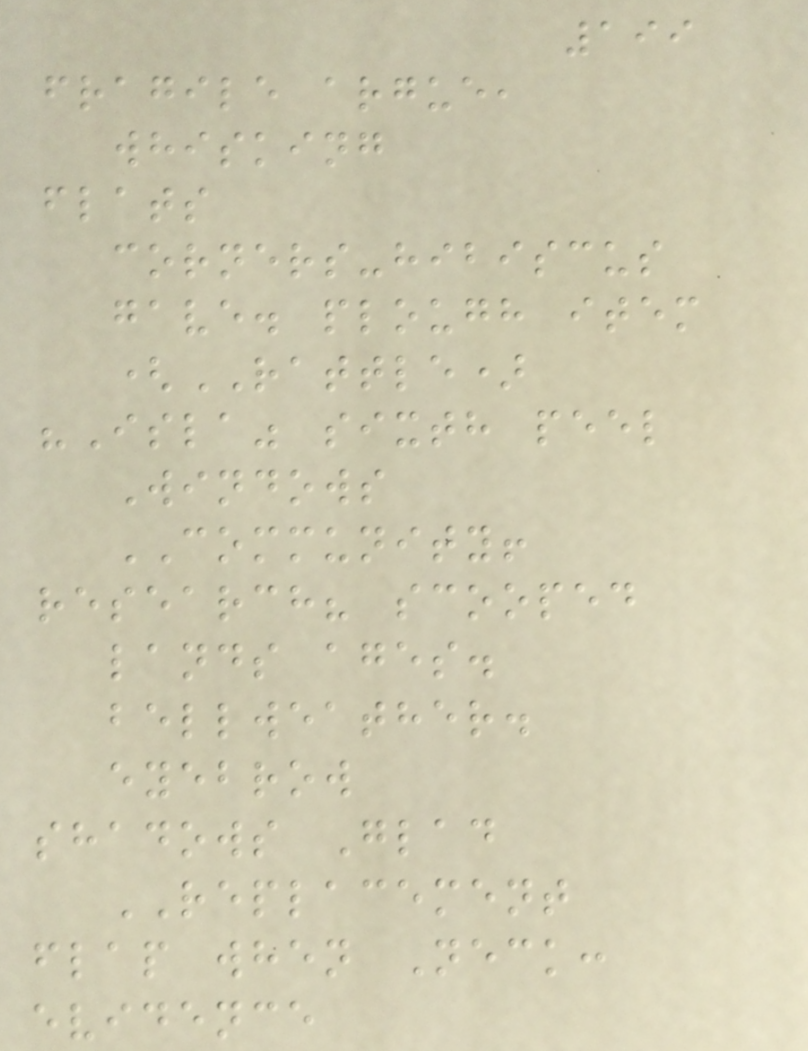199
fragile argue,
whisking
flats
corners-hibiscus
gave. plough item
(RATTLE)
"Isla" sixth peel
Windows
COMMUNITY!
research? scooped
lands ages.
bellweather.
eyebrow
shadows Glad
REPLACEMENT
flap when Neck:
evidence
